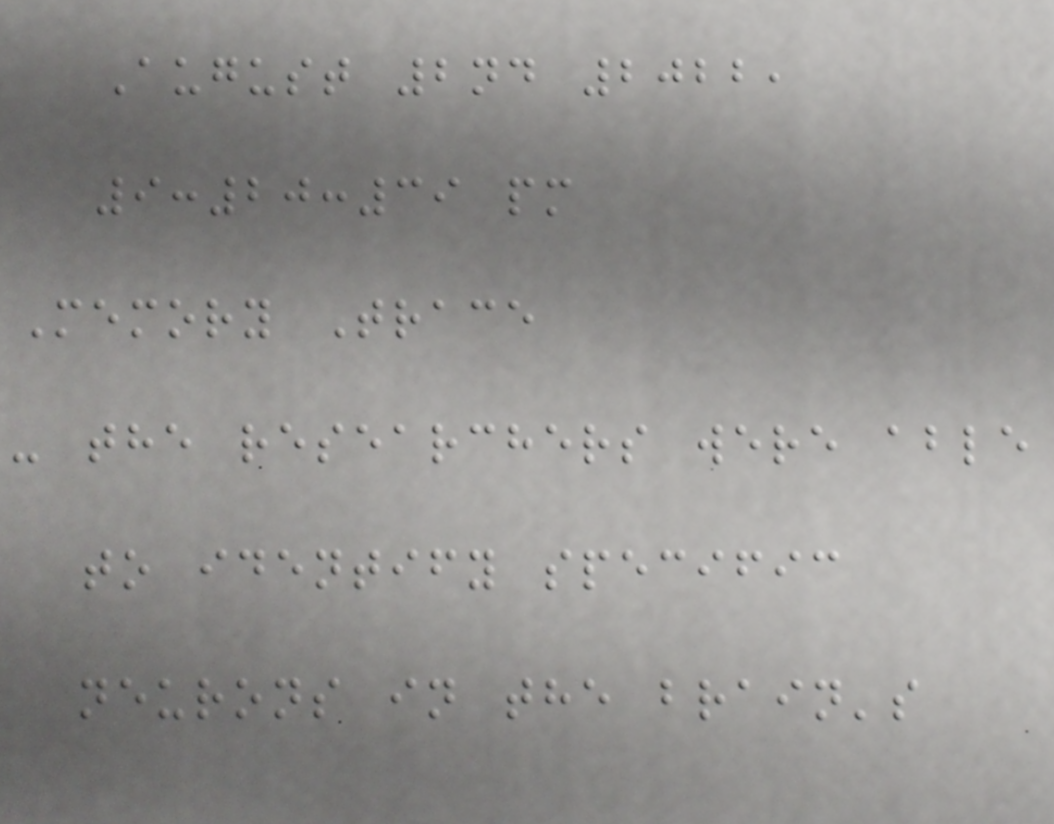August 2nd 2022,
9:20:39 pm
Memory Trace
- the researchers were able
to identify specific
neurons in the brain's
